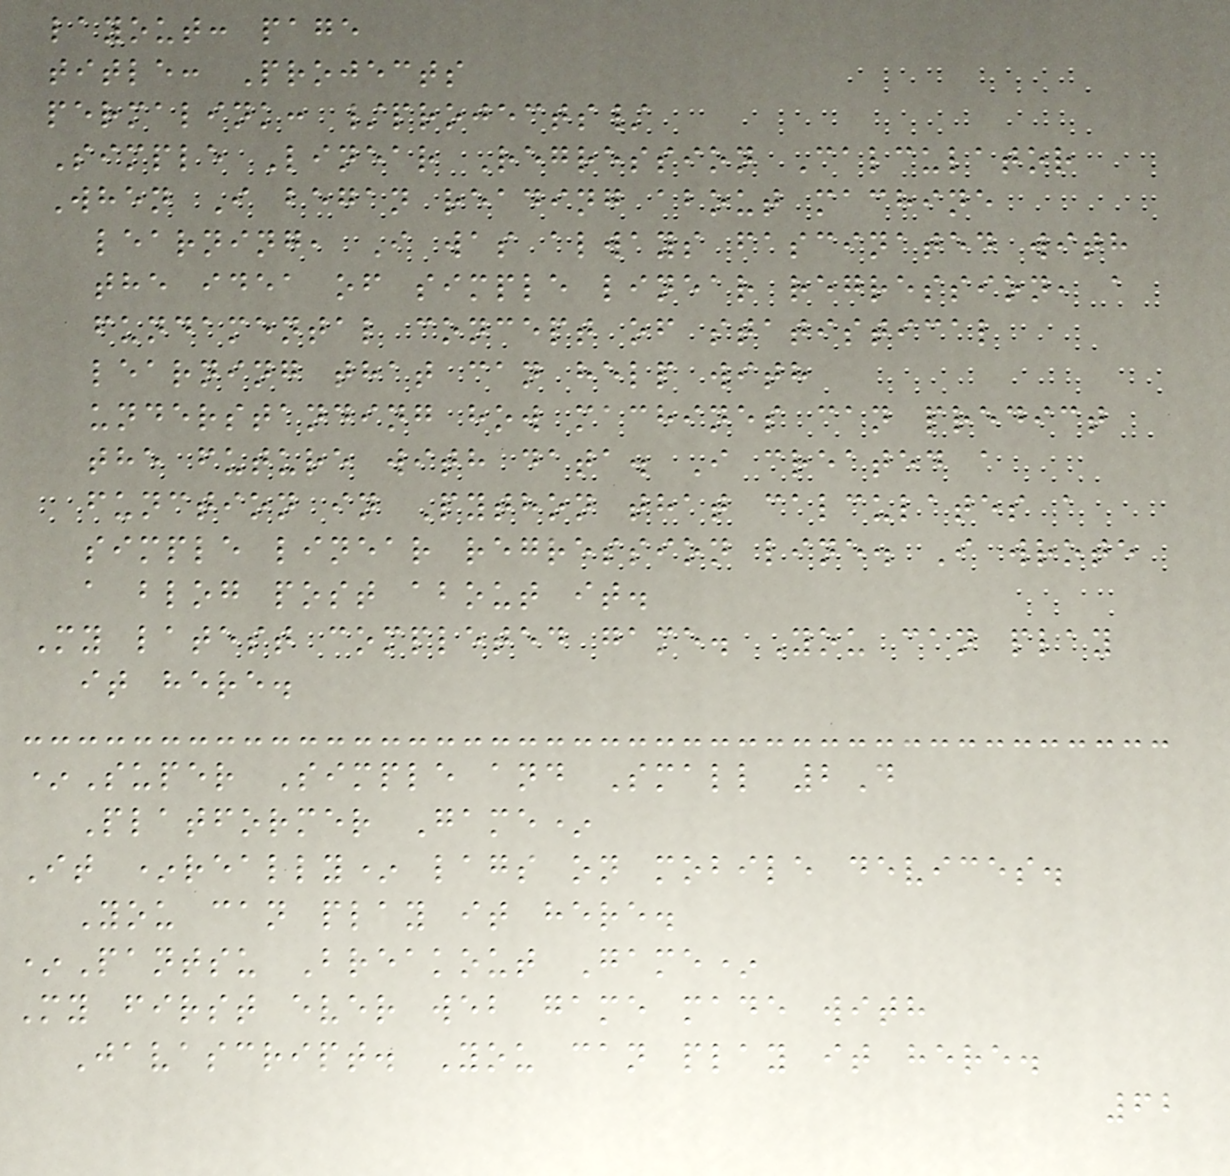layout: page
title: Projects
permalink: /projects/
Simple Linear Regression Calculator
When I began reading about machine
learning, I was always fascinated with
the idea of simple linear regression, a
fundamental concept of statistical
learning that can help with
understanding how machines can predict
the future with data. I created a
function in Python that calculates a
simple linear regression line. I wrote
a blog post about it.
My latest completed game. You can play
it here.
*Super Simple and Small 2D
Platformer Game*
It *really* lags on mobile devices.
You can play it here.
*Pantsu Breakout Game*
My first ever web game made with
Javascript. You can play it here.
62
